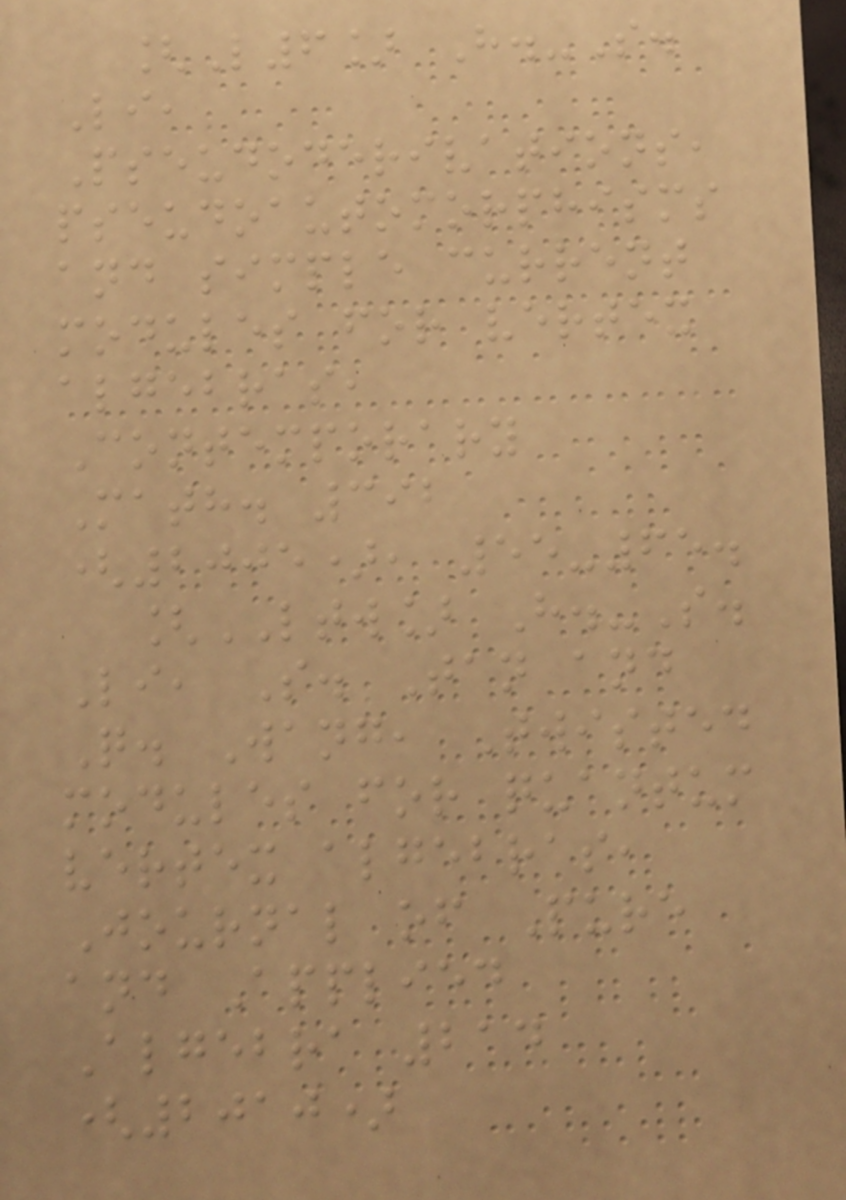[L6] H.-S.
Li,
Pseudoderivations,
pseudoautomorphisms
and simple current
modules for vertex
algebras,
Contemporary
Math. 392
(2005), 55-65.
[LTW] H.-S.
Li, S. Tan and
Q. Wang, Twisted
modules for quantum
vertex algebras,
Journal of Pure
and Applied
Algebra 214
(2010)
